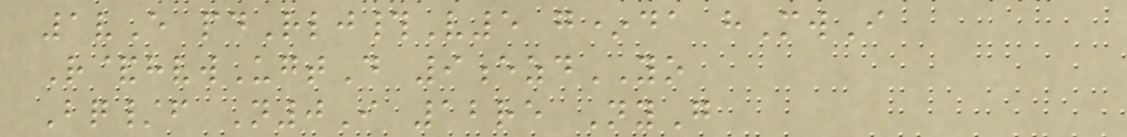1vE pdRlj#V5 g*da hMwI
R&hvwUgtD 9ezdYO
Bq/f N0I 12re NyG
